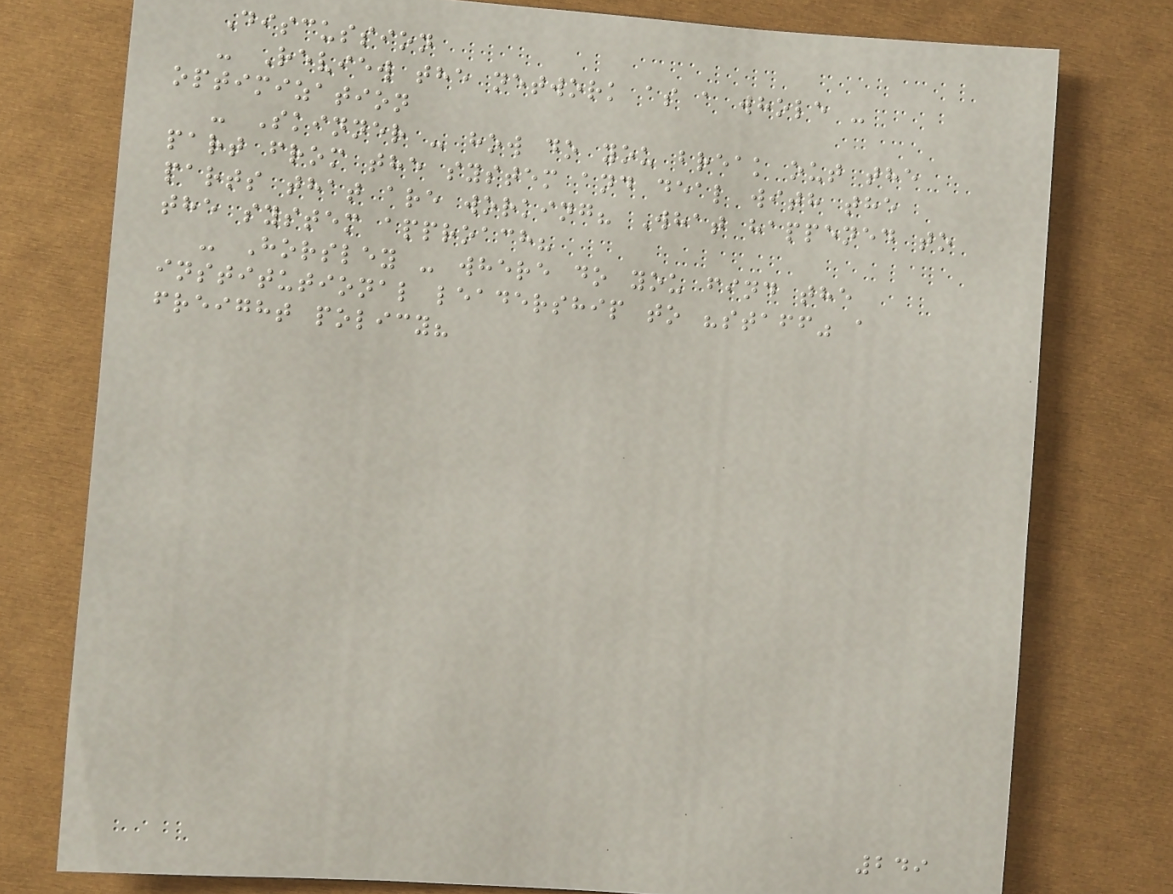Discussion
- Review the network as a whole -
optimization
- Skinner - how do you break out the
part from the system and deal with the
parts that are working? What happened to
the system approach?
- Horsley - where do you find the
institutional leadership to "staff" a
freight policy?
249
